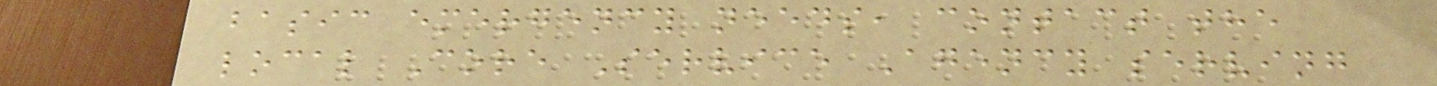basic emergency needs, contact the
local Core Service Agency serving
